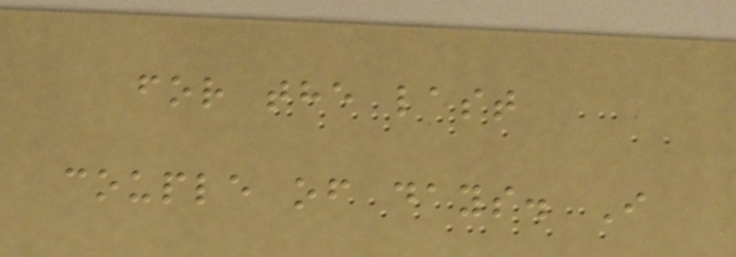for the last
couple of days. I
